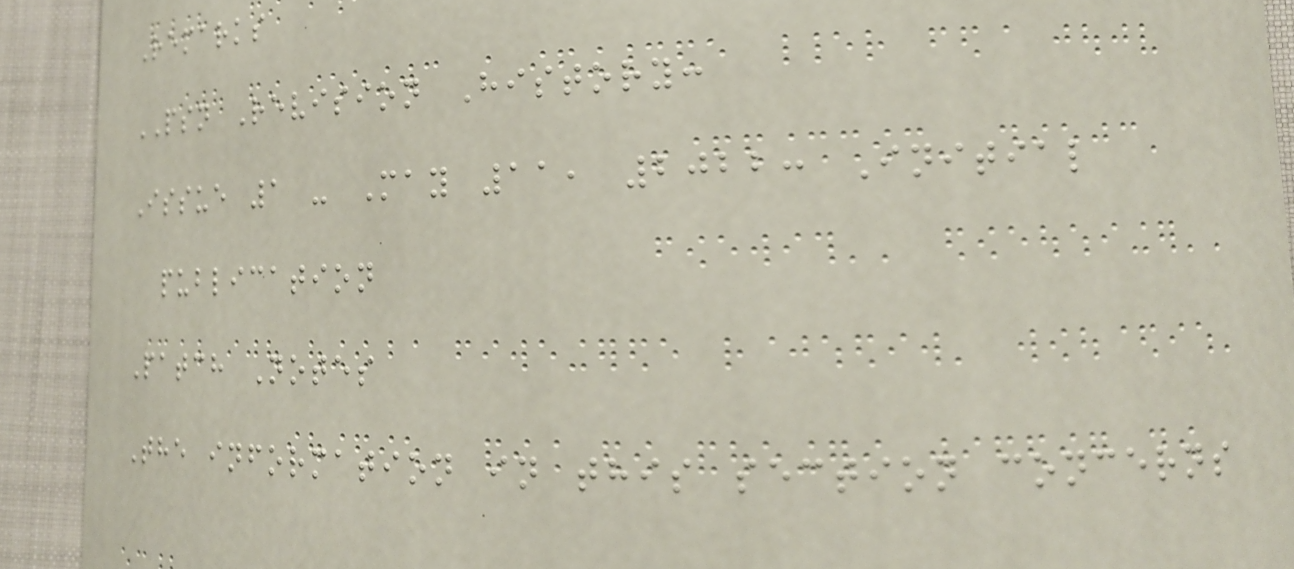Remarks
PSN Revision History:
Issue 1 - May 11, 2022: Initial
publication
Patch Notes
The information in this section concerns
